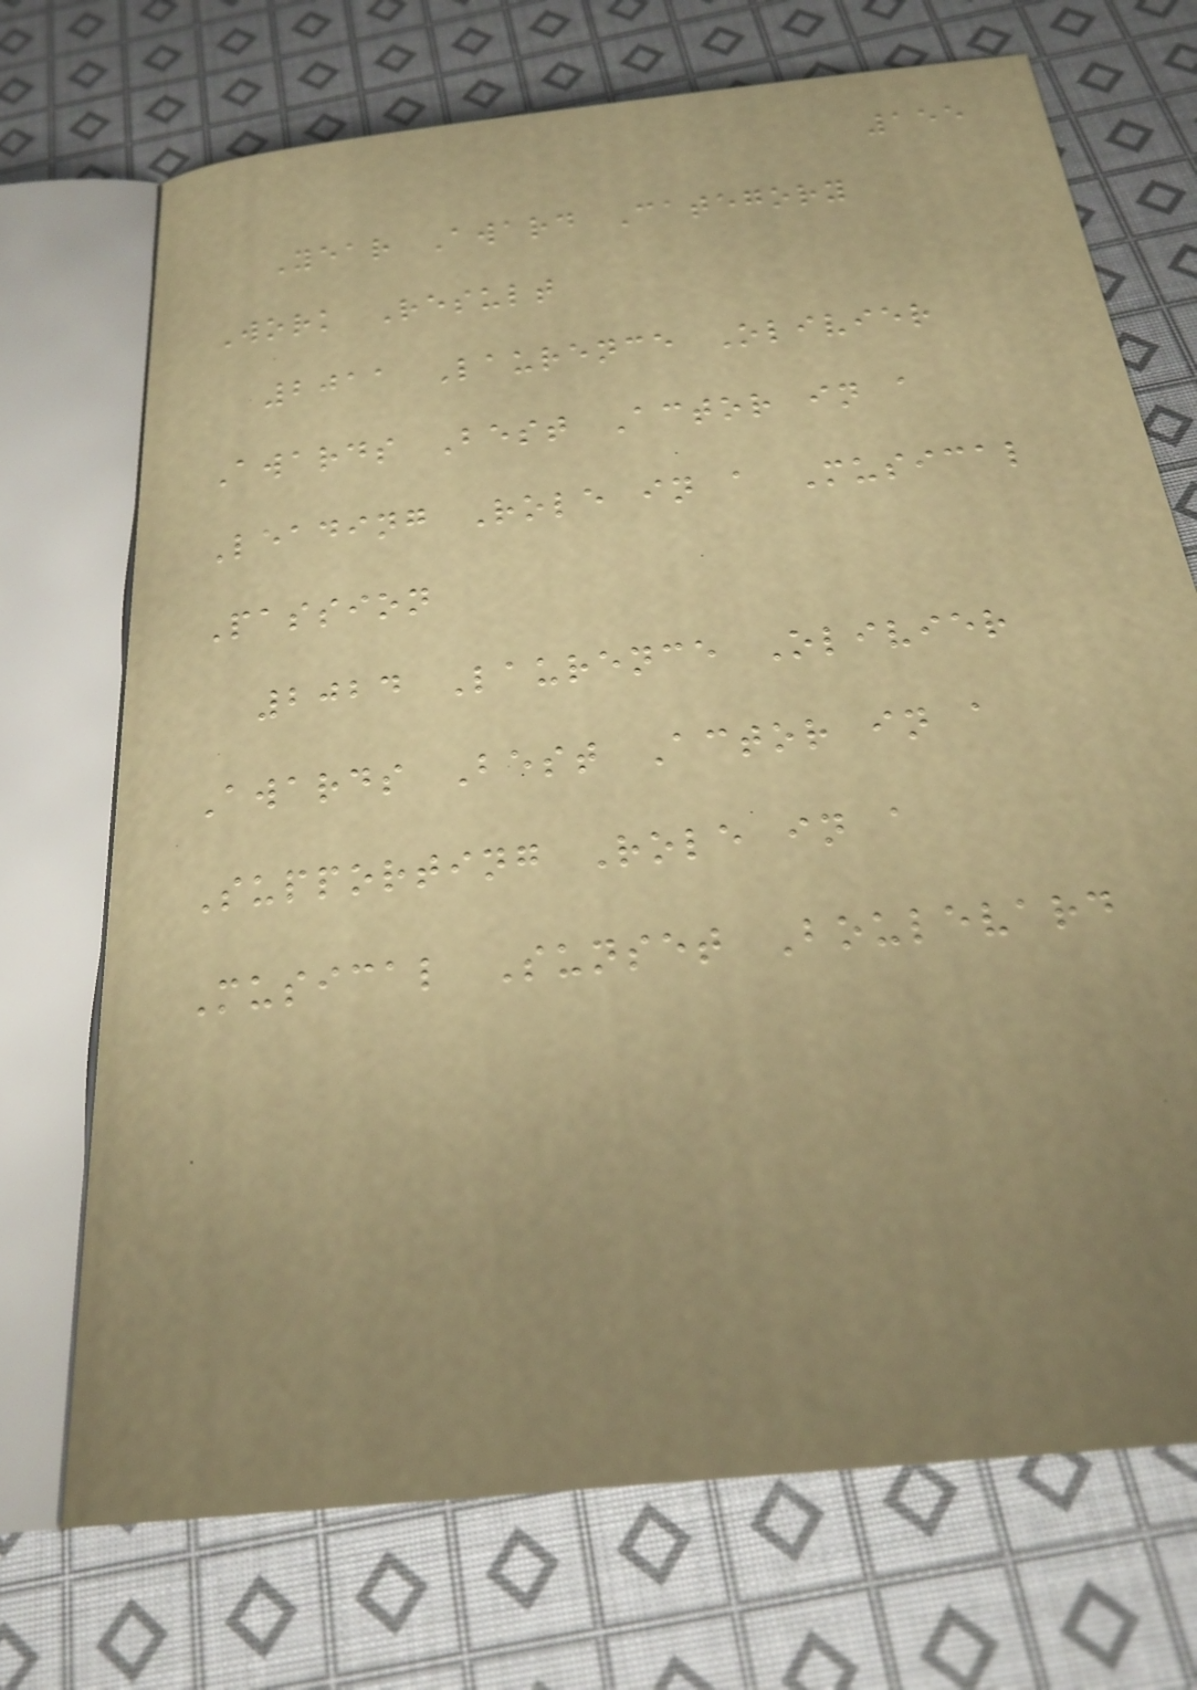155
Year Award Category
Work Result
2011 Laurence Olivier
Awards Best Actor in a
Leading Role in a Musical
Passion
2024 Laurence Olivier
Awards Best Actor in a
Supporting Role in a
Musical Sunset Boulevard
